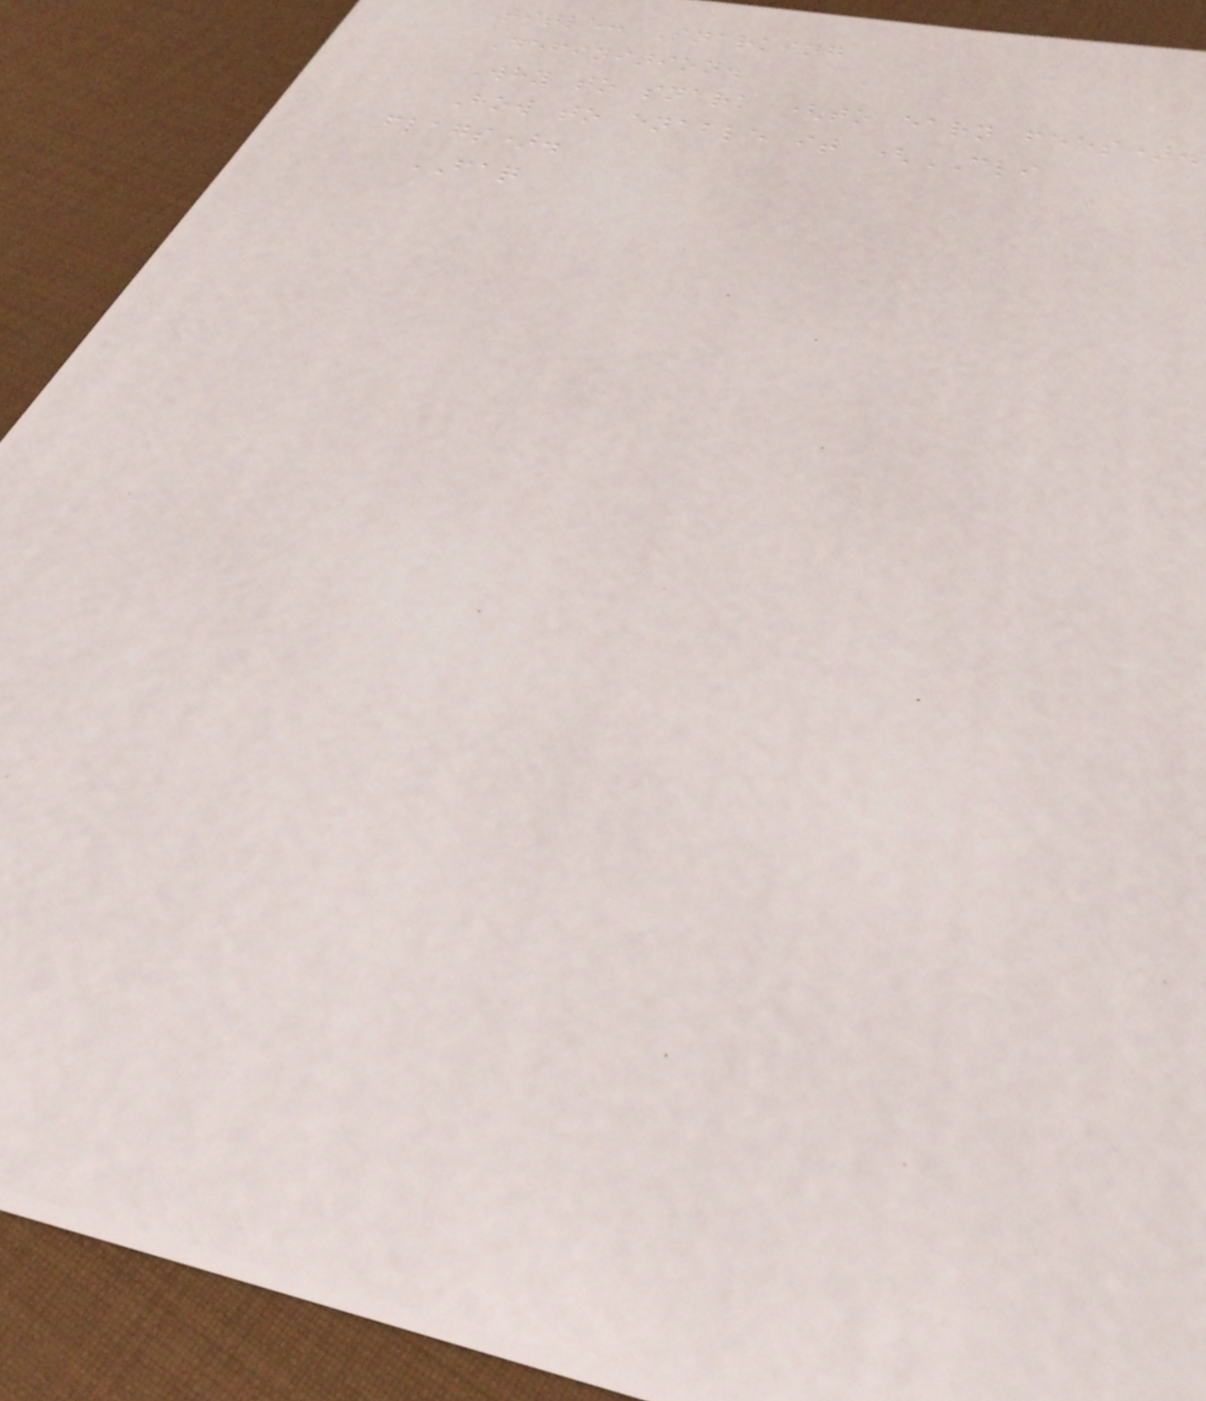title: Snarking
Definition.
Why to snark (to earn fees).
How to enable it (CLI
flags).
FAQ
